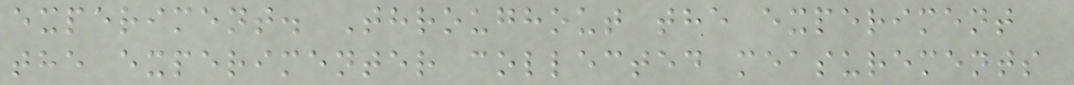experiment. Throughout the experiment
the experimenter collected measurements
